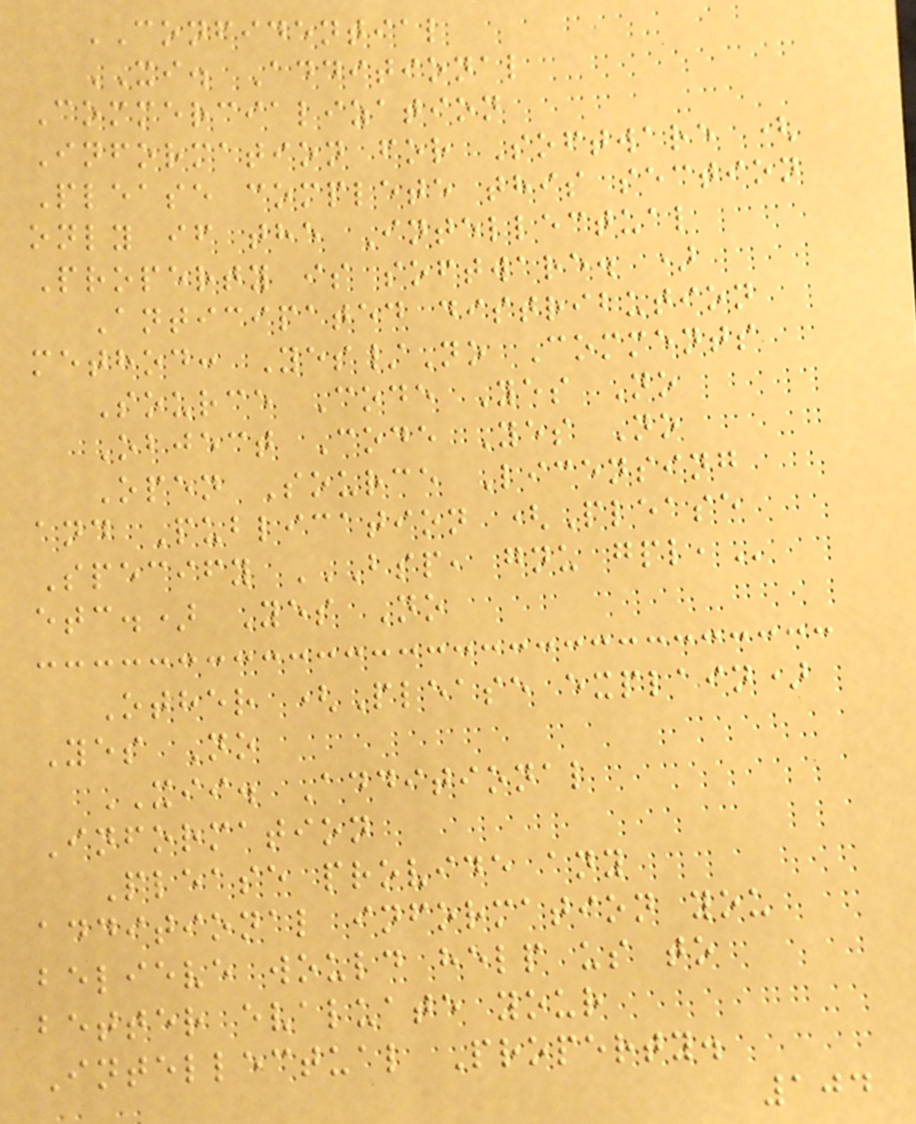CONFIDENTIAL
XI. Additional
Commercialization
Information for Software (
Please complete this section
only if the Intellectual
Property is software. )
Anticipated distribution
method: Yes/No Comments
Source Code Yes No
Object Code Yes No
Open Source Licensing
and Publication (Please
Specify BSP, GNU GPL,
etc.) Yes No
Other (Please explain)
Yes No
XII. Additional
Information
Please provide any
additional information you
believe would help us to
better evaluate your
Intellectual Property.
104
